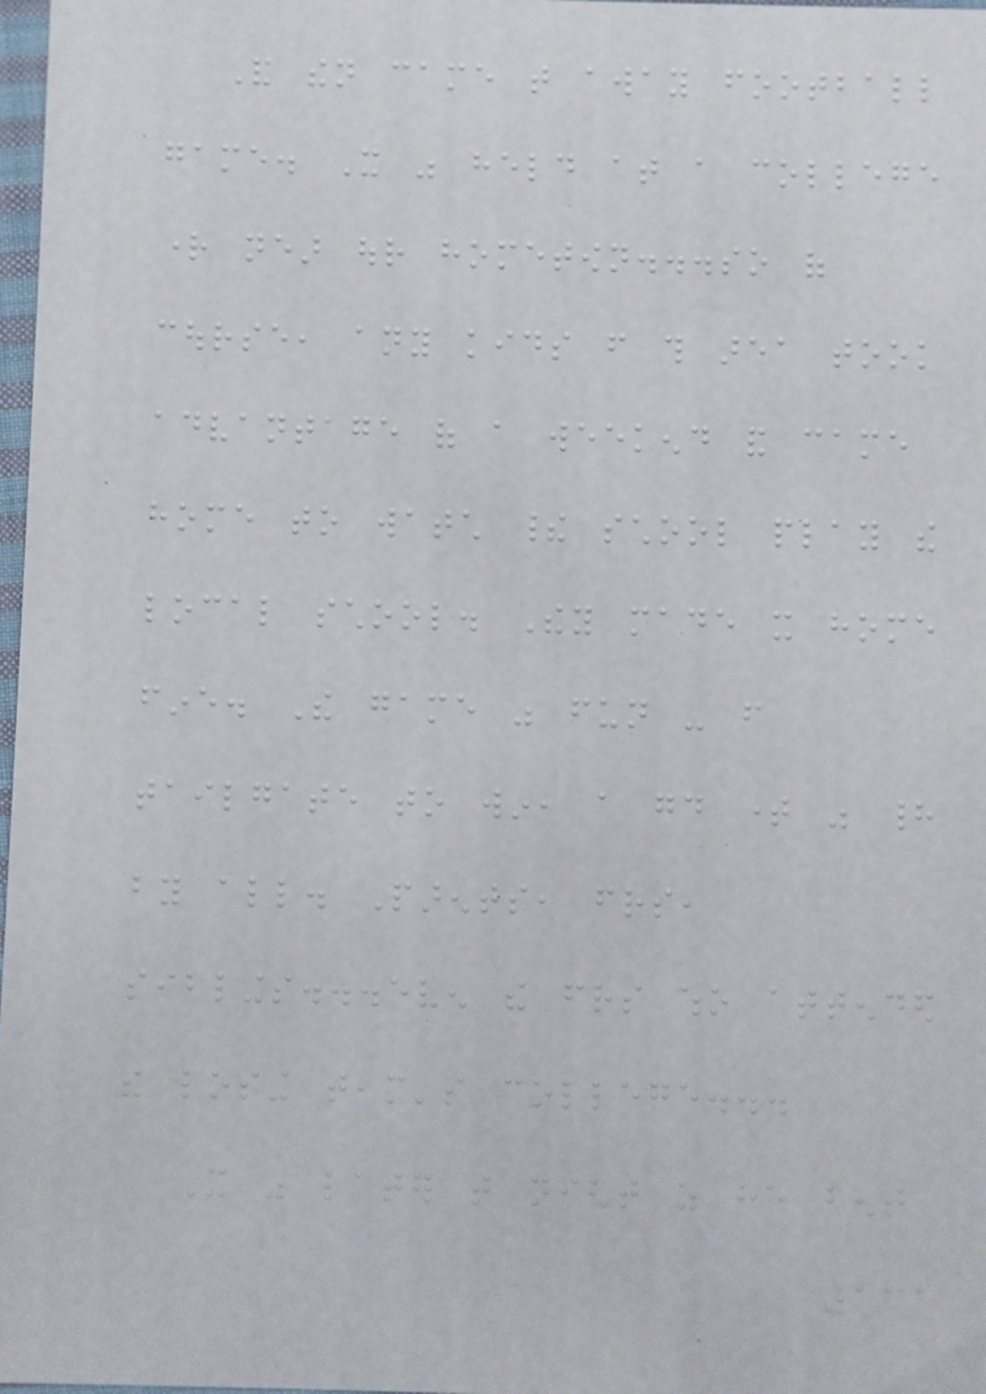And then came that away football
game. It was held at a college
right near our hometown...so of
course, any kids from this area took
advantage of a weekend and came
home to watch their school play the
local school. They made it home
fine. The game was fun - from
tailgate to win, a good time was had
by all. Parents, friends,
siblings...even the friends who attended
the losing team's college...
It was later that night as he bent
131
